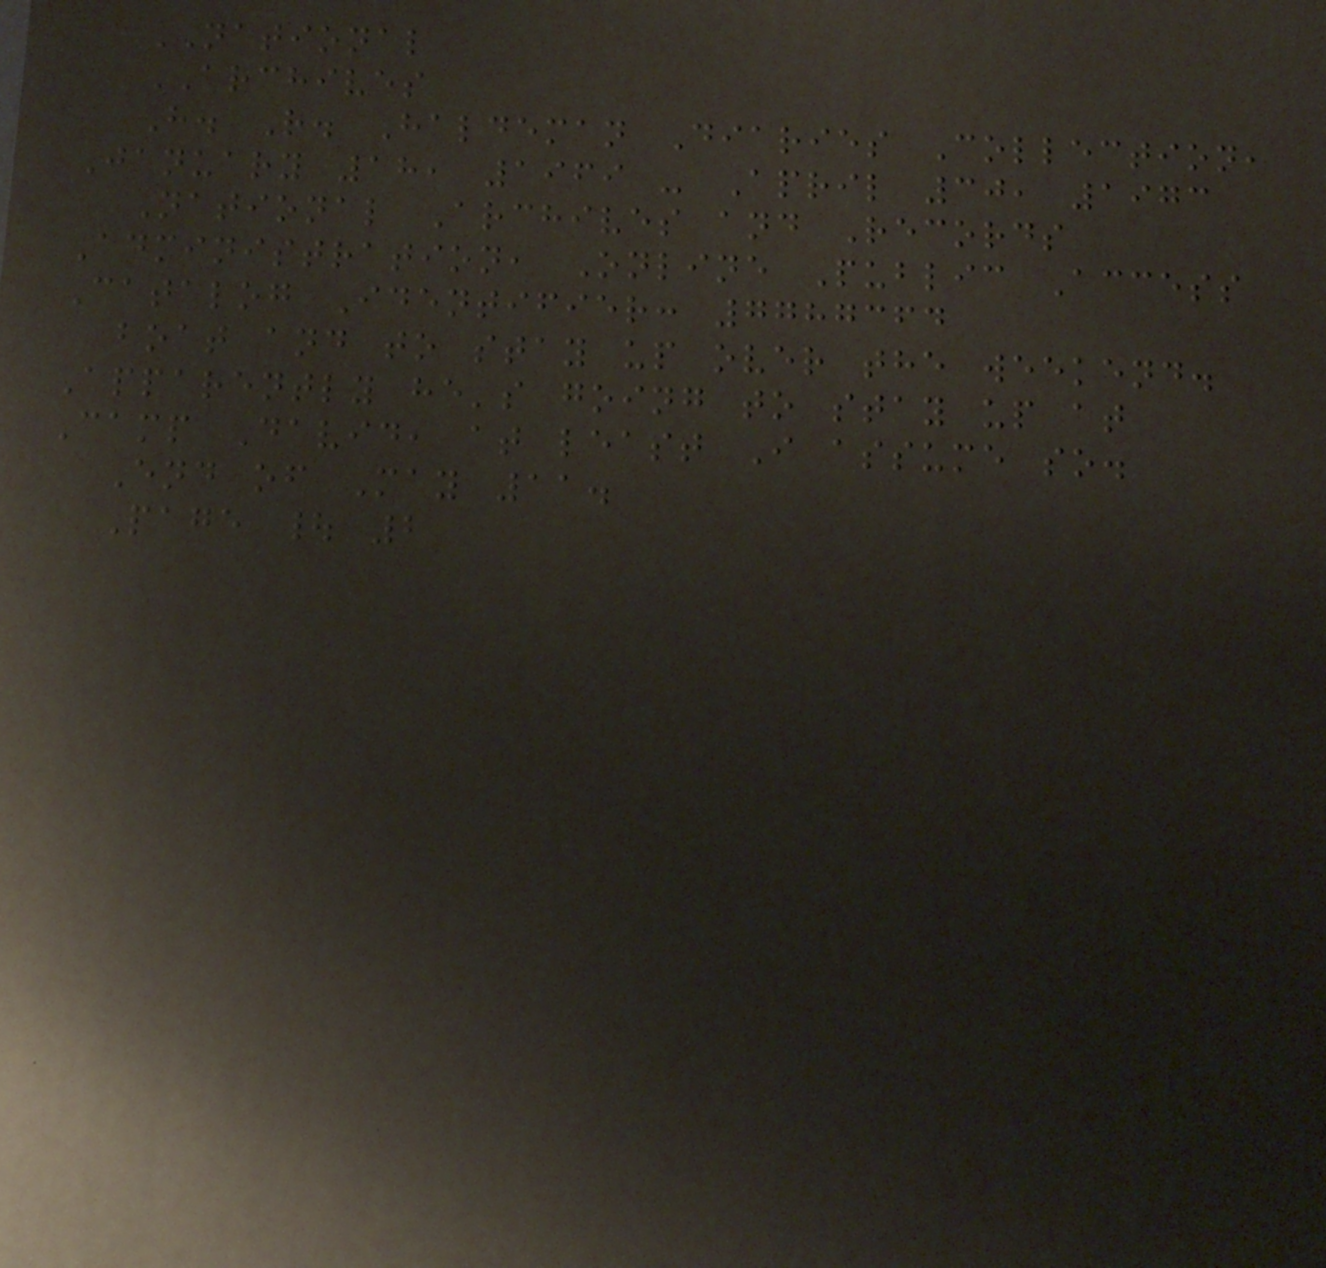NATIONAL
ARCHIVES
H. R. Haldeman Diaries Collection,
January 18, 1969 - April 30, 1973
National Archives and Records
Administration, Online Public Access
Catalog Identifier: 7787364
boat and to stay up over the weekend.
Apparently he's going to stay up at
Camp David, at least I assume so.
End of May 11.
Page | 2
